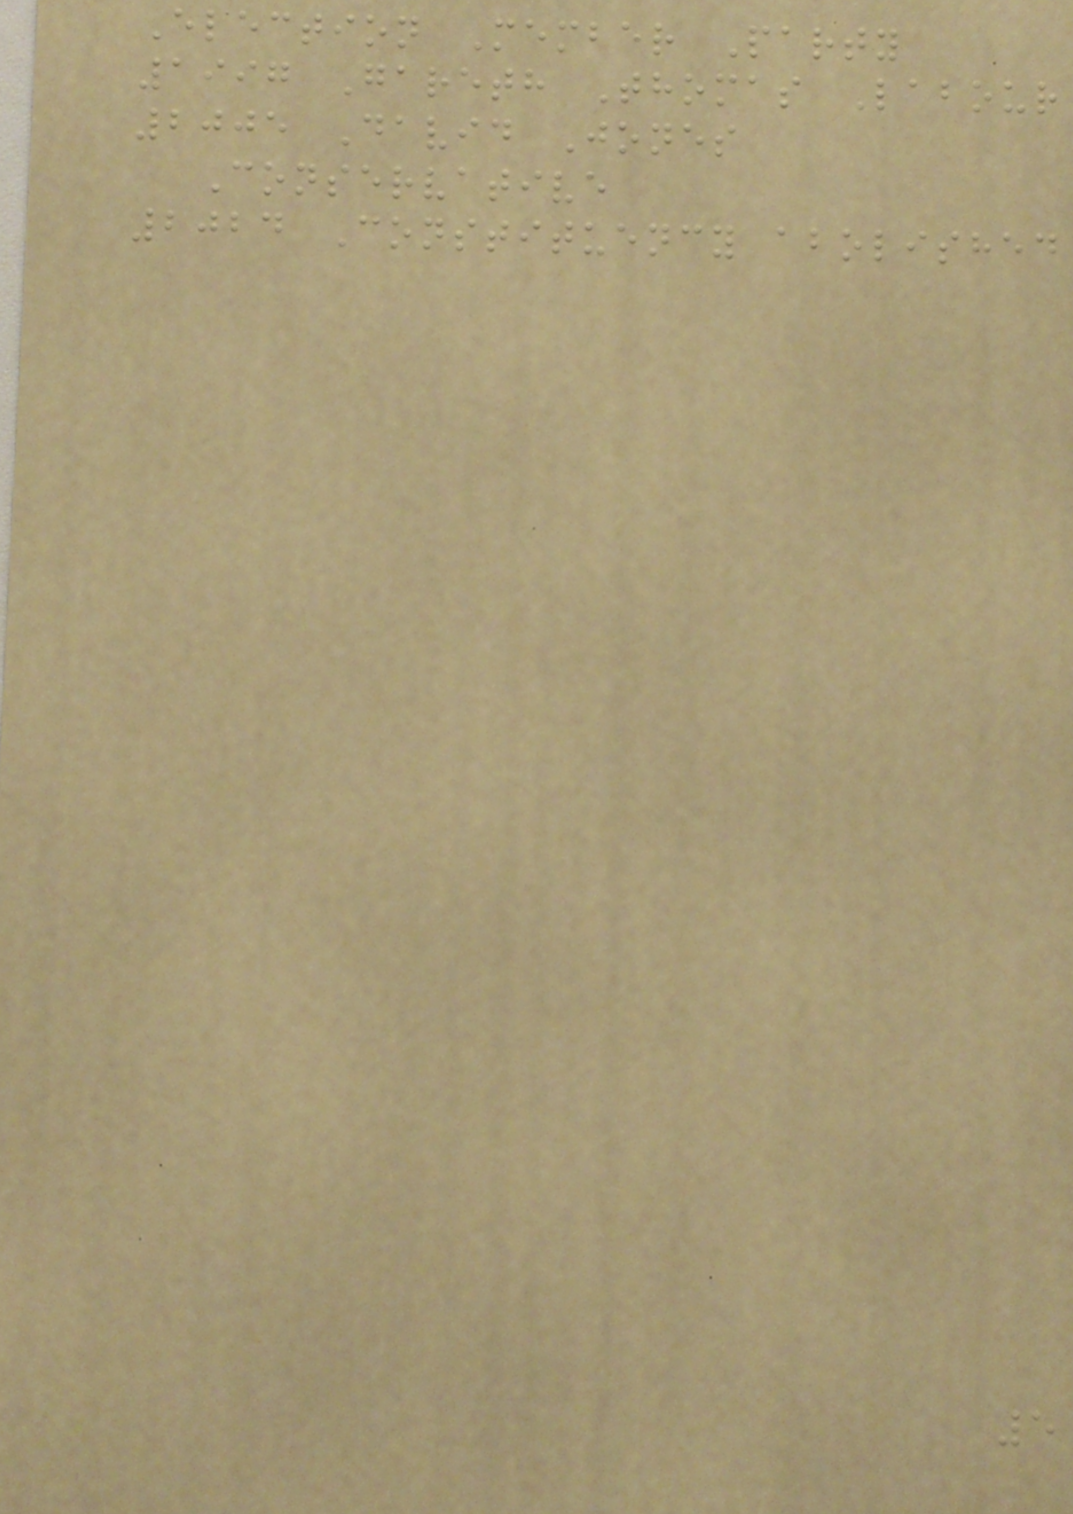Election Member Party
1997 Gareth Thomas Labour
2005 David Jones
Conservative
2024 Constituency abolished
5
